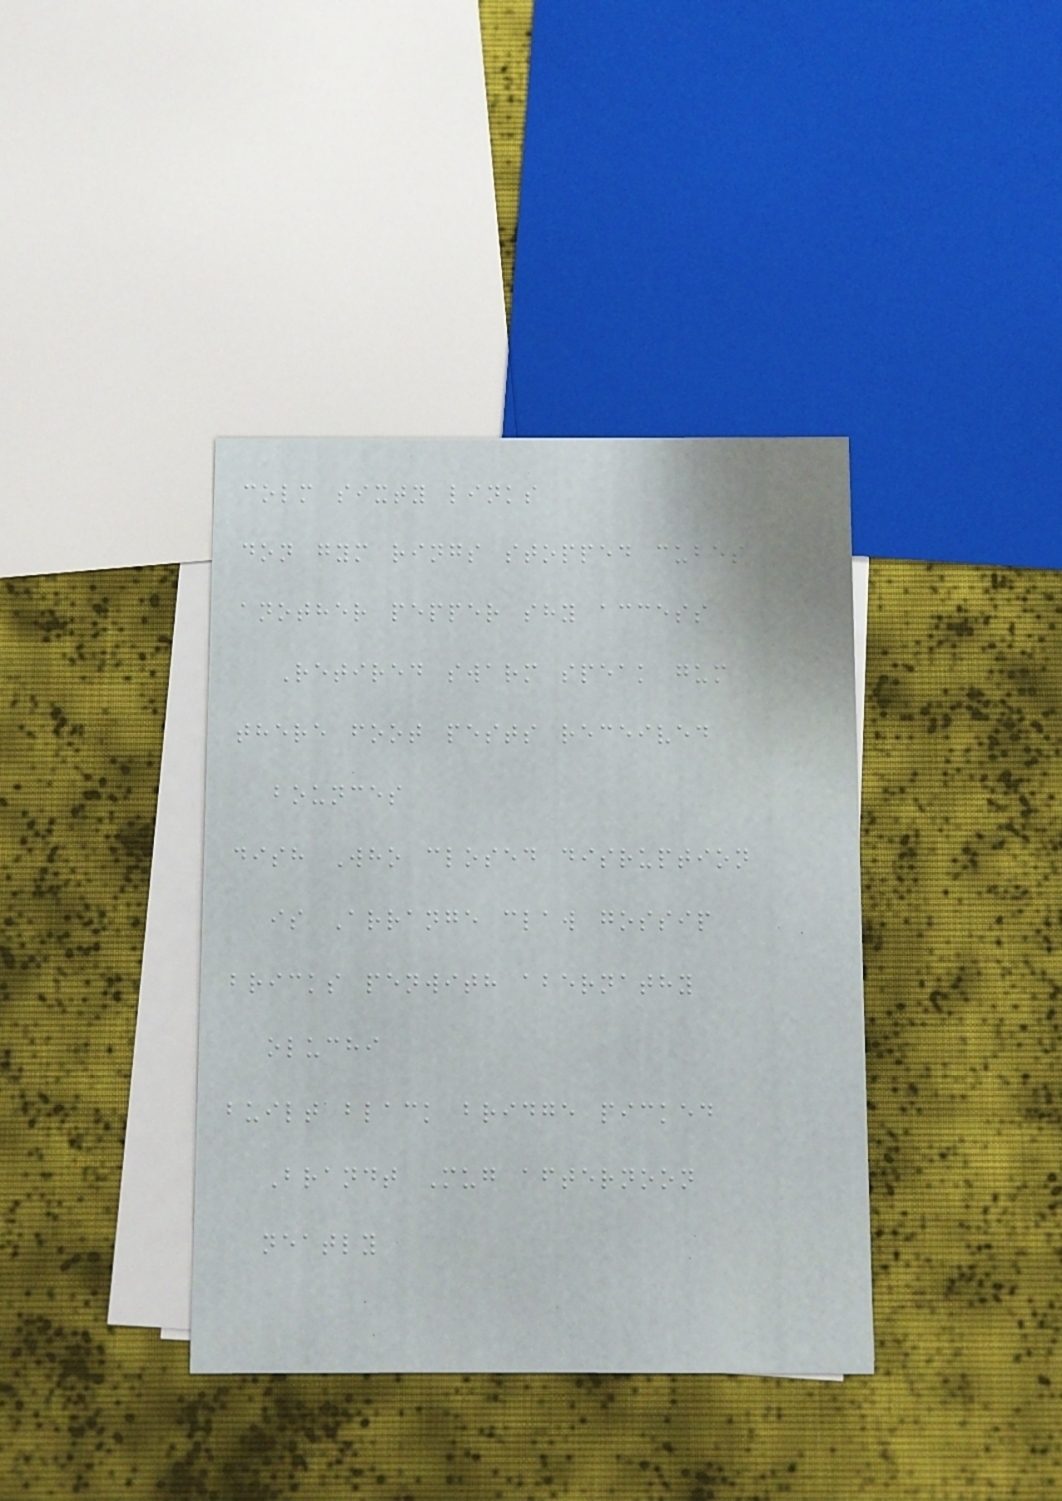colm sixty links
don gym rings stopped cubes
another pepper shy access
Retired swarm speak gum
there foot pests received
bounces
dish Who closed disruption
is Arrange claw gossip
bricks penwith abernathy
oluchi
built black bridge picked
Brandt Mug afternoon
neatly
